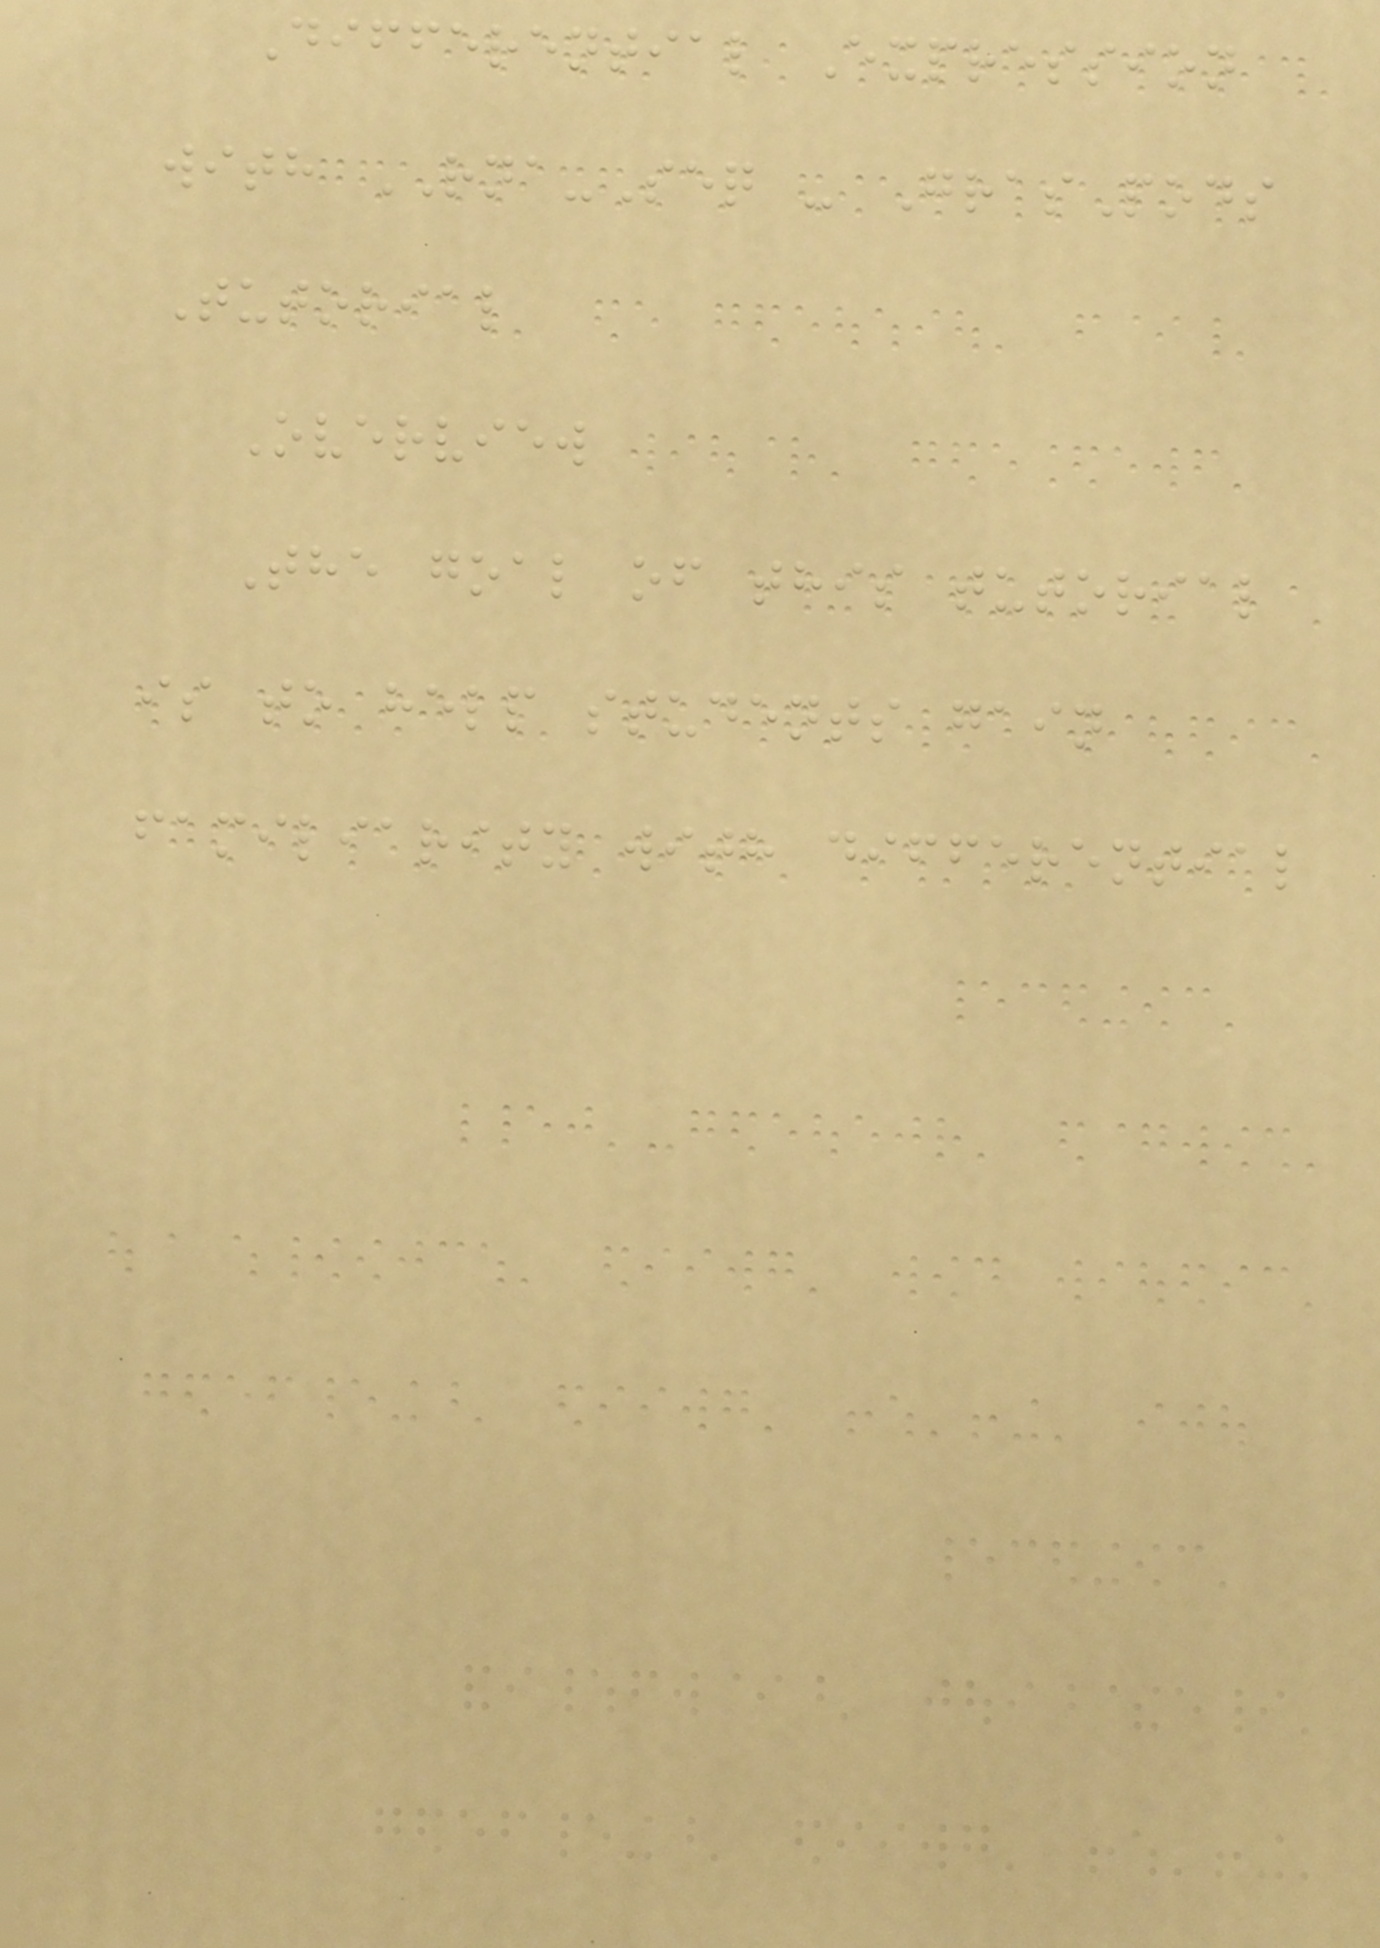Differential Expression
with RNA-Seq - GrasPods
Tutorial
Overview
The goal of this tutorial
is to help students gain
familiarity with differential
